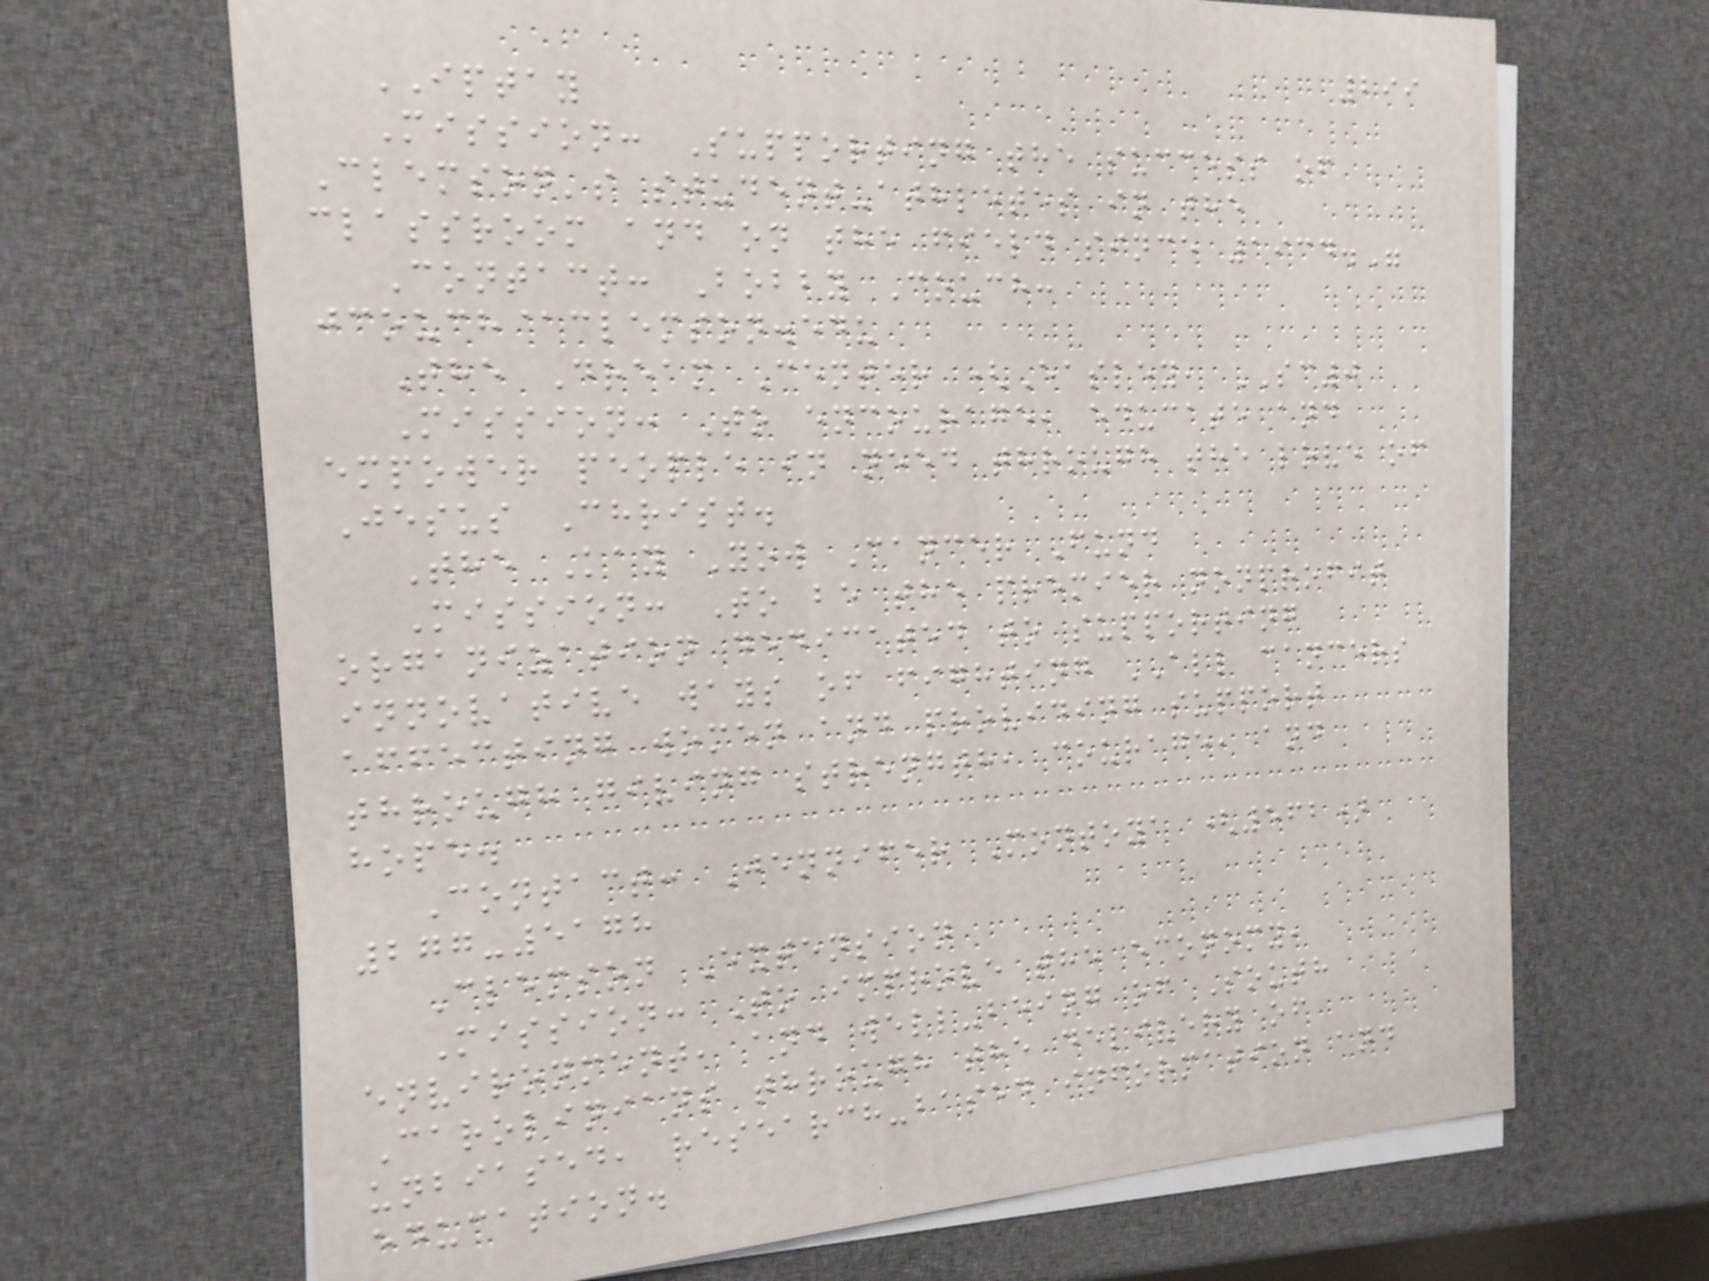299
IPTAY
Mission: Supporting the success of
Clemson's student-athletes in the
classroom and on the field since 1934."
Contact: Bobby Couch:
jcouch@clemson.edu
The Dream Center (Easley, SC0
Mission: To encourage, educate and
empower people in need through the love of
Jesus Christ.
The Kay Yow Cancer Fund
Mission: To be the premier nonprofit
organization dedicated to supporting
innovative ways of fighting ALL cancers
affecting women and providing support
through giving strength, courage, and
hope.
Contact: Jennifer Montoya (562)
277-5178
Clemson Extension
Mission: To improve the economy,
environment, and well-being of South
Carolinians through the delivery of
unbiased, research-based information and
education.
